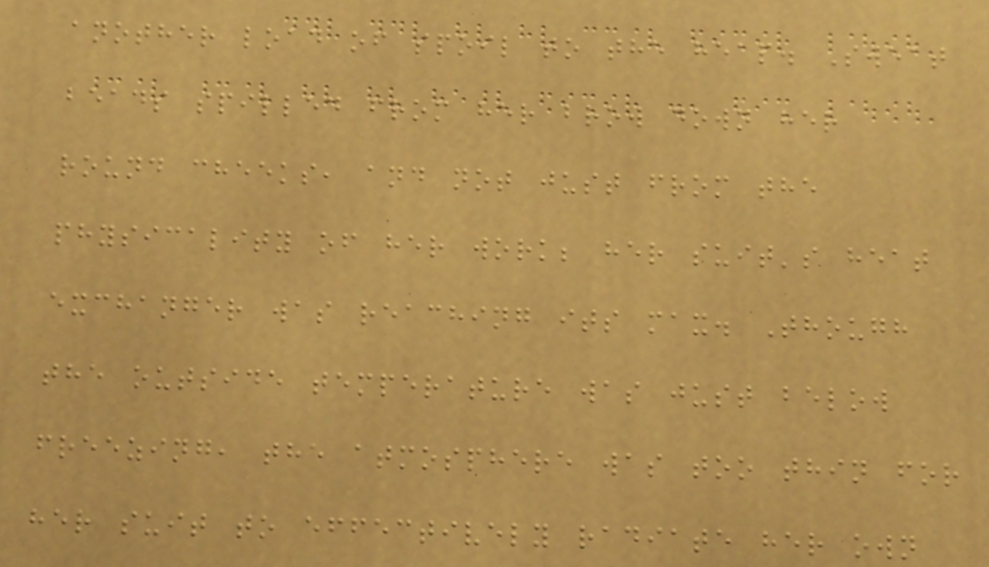another load of spoil to the heap. Sweat
beads spilled from her brow down her
round cheeks, and not just from the
physicality of her work; her suit's heat
exchanger was reaching its max. Though
the outside temperature was just below
freezing, the atmosphere was too thin for
her suit to effectively radiate her own
